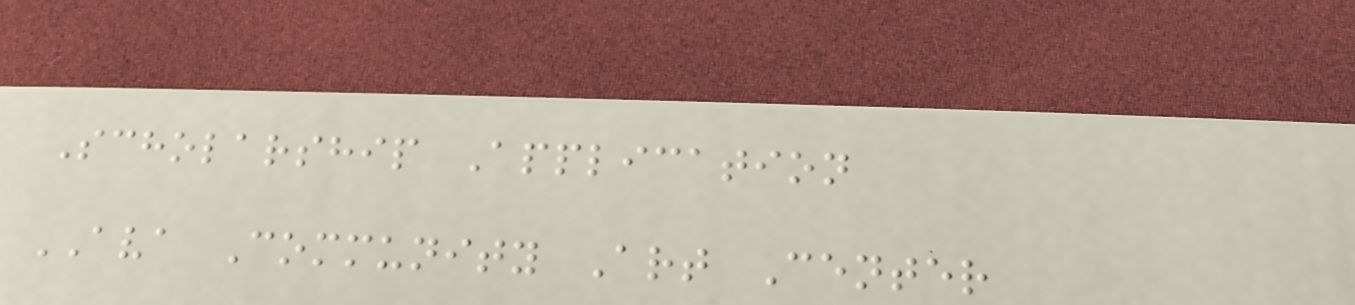Scholarship Application
AVA Community Art Center
